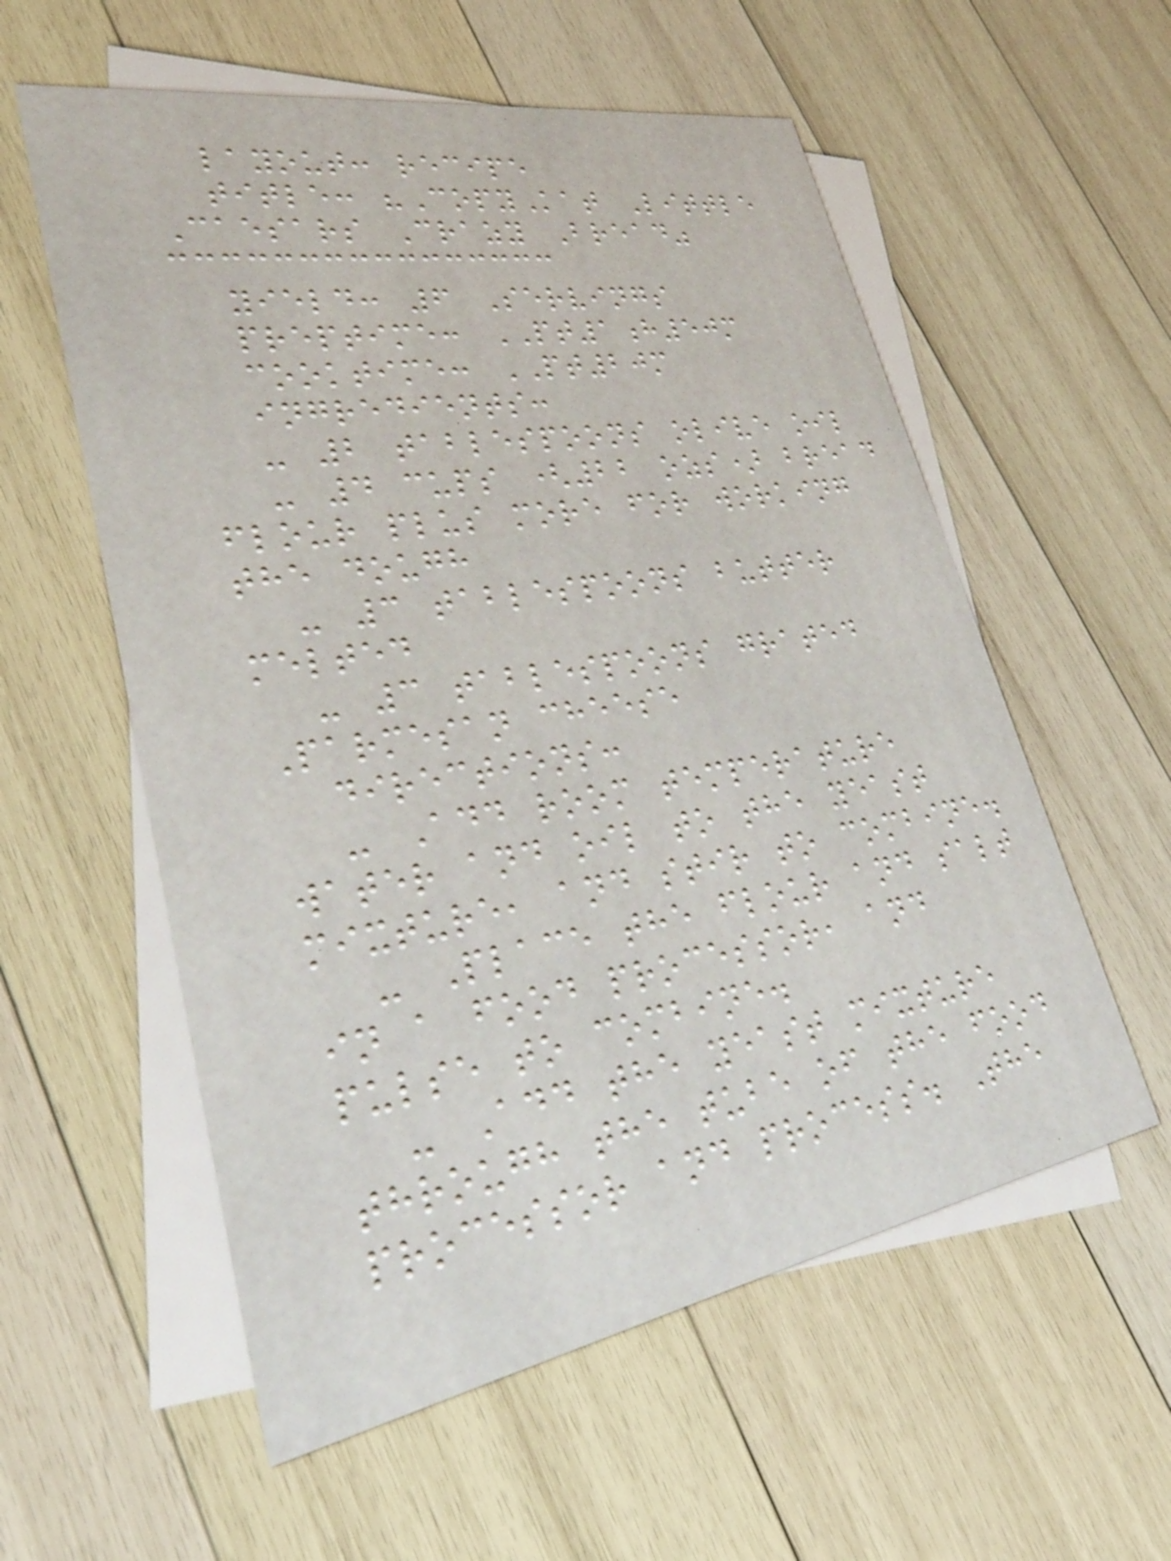layout: recipe
title: "CopyKat Little
Caesars Crazy Bread"
yield: 6 Servings
preptime: PT1h50m
cooktime: PT20m
ingredients:
- 2 tablespoons olive oil
- 4 cups (22 ozs) bread
flour plus more for working
the dough
- 3 tablespoons butter
melted
- 3 tablespoons grated
Parmesan cheese
directions:
- Add room temperature
water and oil to the yeast
mixture, and stir to combine.
- Place the flour and salt
in a food processor, and
pulse to combine.
- Add the yeast mixture
through the tube of the food
processor and process. The
